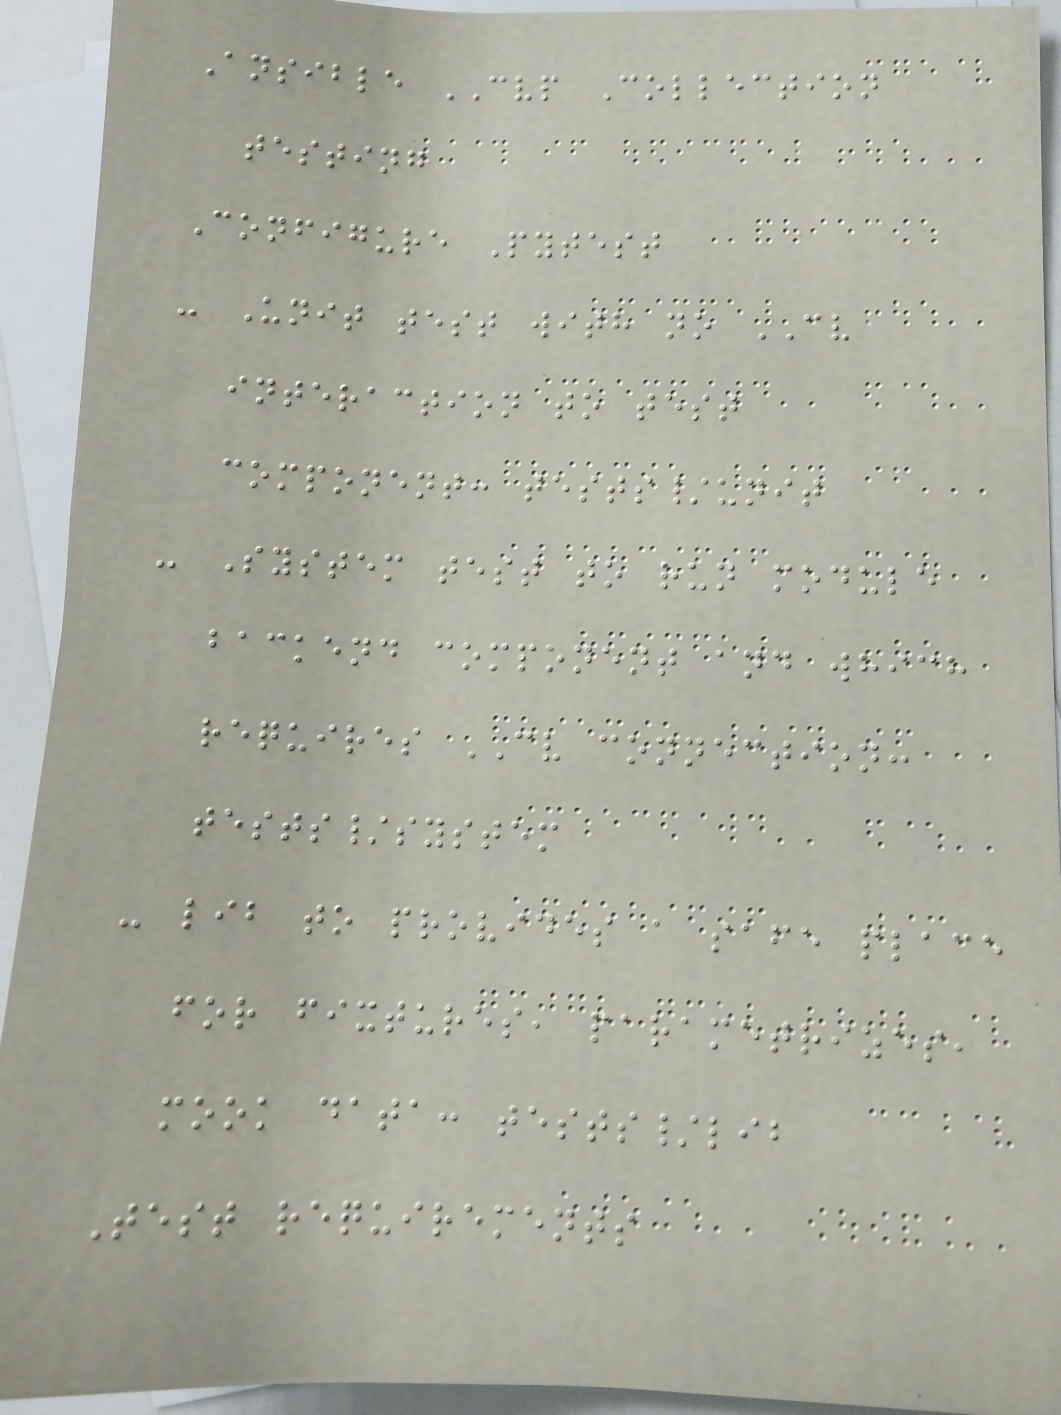Ansible CVP Collection
testing
Configure Pytest
- Unit test with no CV
interaction to test
component: tests/unit
- System test to run module
backend component and which
requires CV connection:
tests/system
- lib to provides a safe place
for fixtures, parametrizes,
mook data: tests/lib
Test requirements
